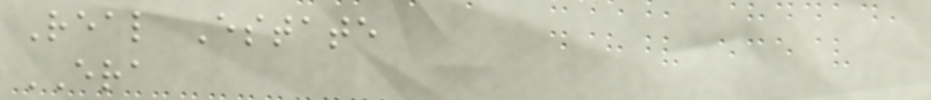Real Estate
ERA
